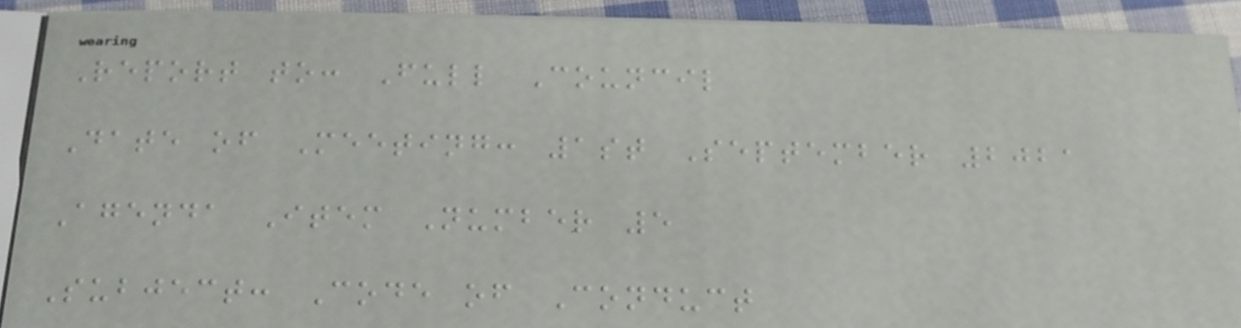Report to: Full Council
Date of Meeting: 1st September 2021
Agenda Item Number 5
Subject: Code of Conduct
